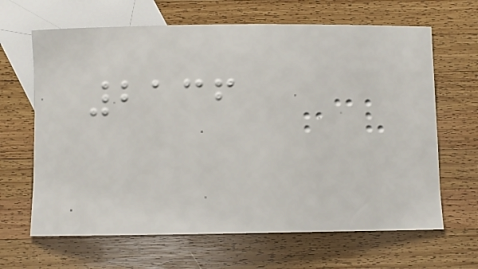2136
